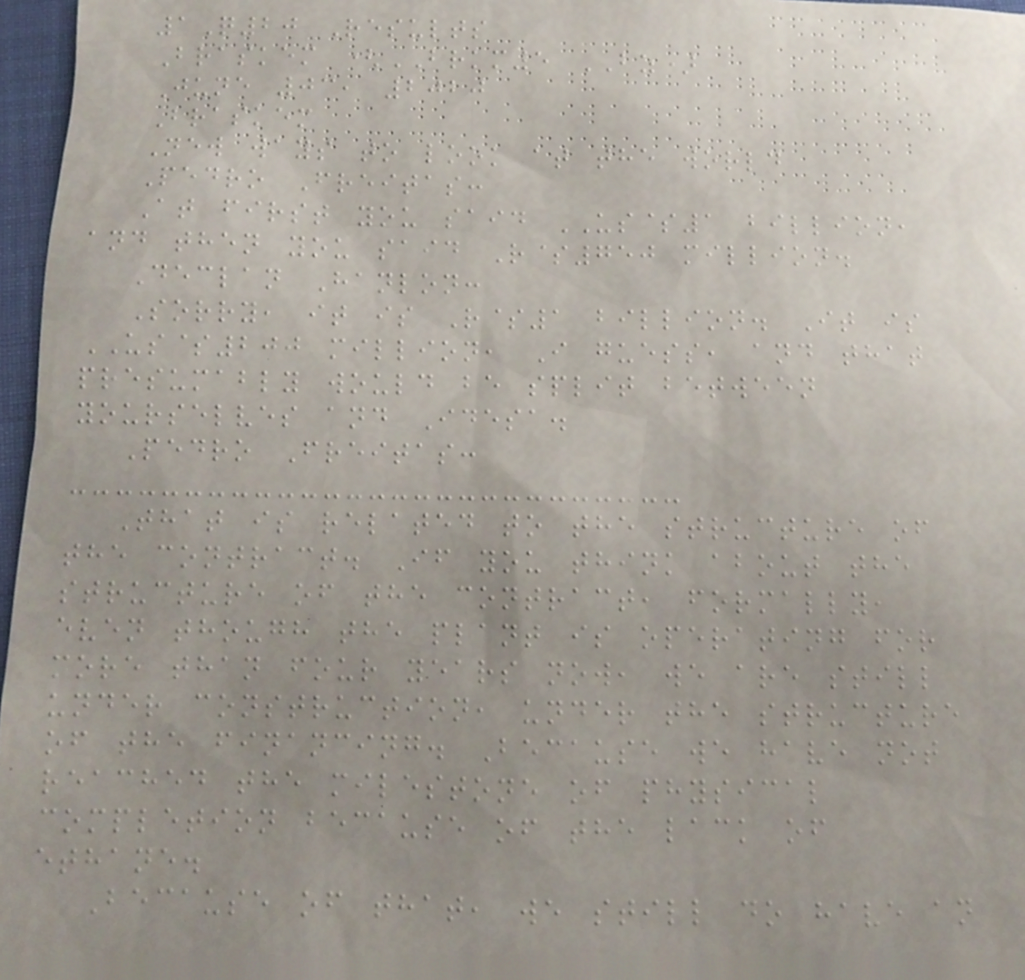1Q20 Results
Braskem (BRKM5 BZ)
June 03, 2020
Braskem
New ways to look at the world
Pedro Freitas:
At first you said US$1 billion,
and then you said R$750 million.
Declan Hanlon:
Sorry, it is R$1 billion. It is
US$200 million, I guess, and that
presumably would be split between
yourselves and Idesa.
Pedro Freitas:
That is related to the structure of
the contract. If you think about the
structure of the contract, formally,
even though the plant is operating for
more than four years now, we are still
under construction, under the structure
of the financing. Because we have not
reached the milestone of physical
completion because of the lack of
ethane.
Because of that, we still do have an
